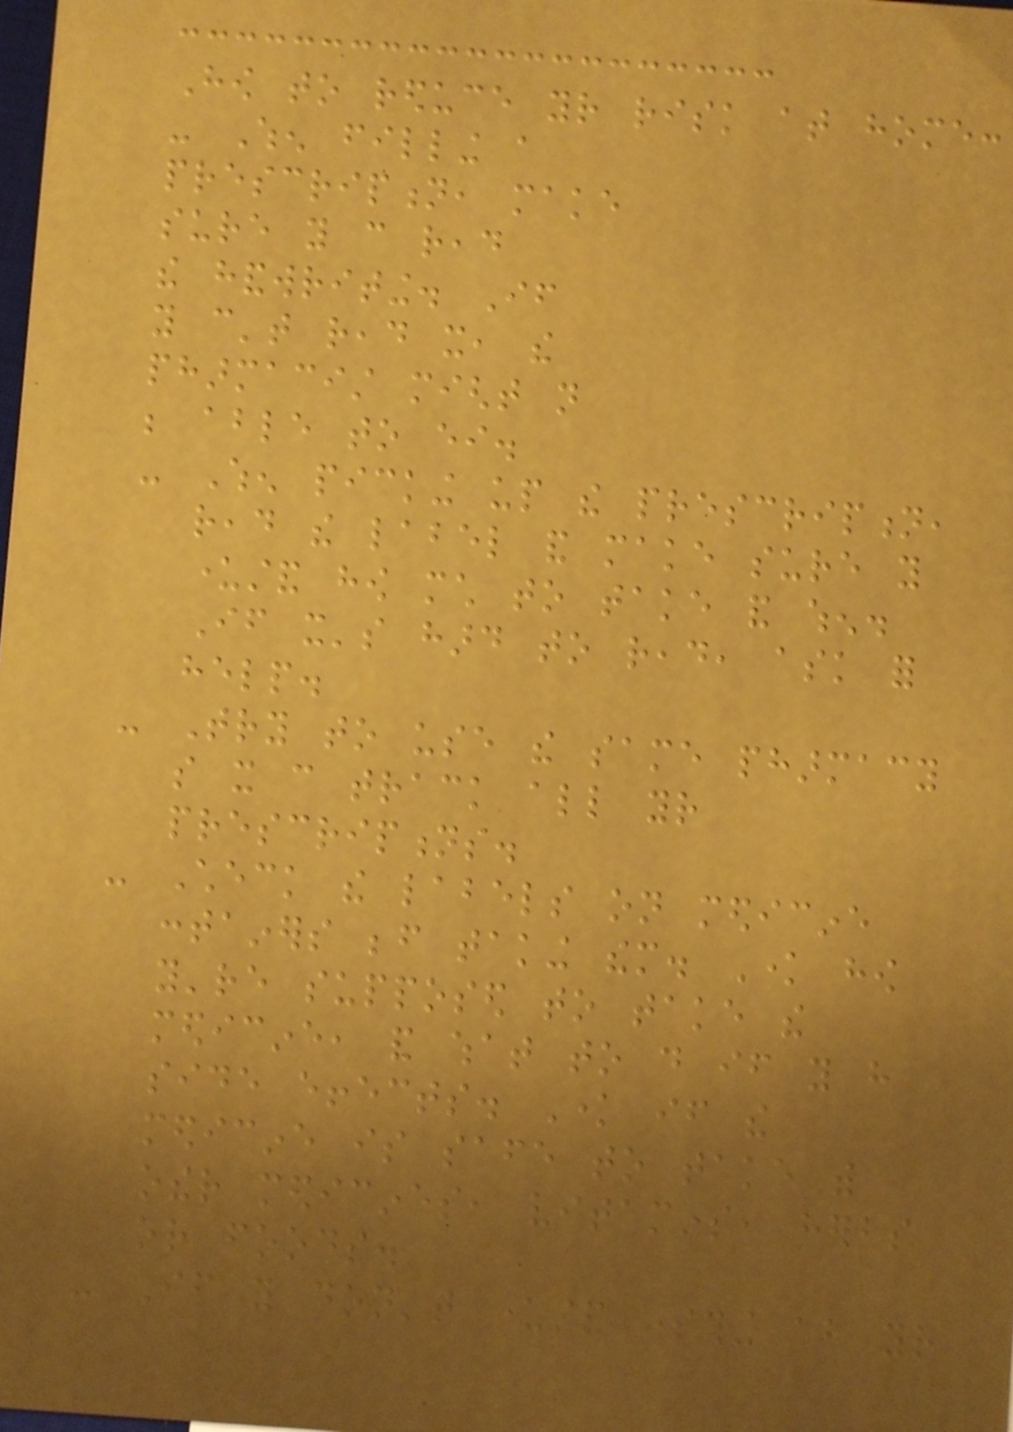How to reduce your risk at home:
- When filling a
prescription, make
sure you can read
the handwriting. If
you can't read it, the
pharmacist might not
be able to either.
- When picking up the prescription,
read the label and make sure you
understand how much to take and when.
If it's hard to read, ask for
help.
- Try to use the same pharmacy
so it can track all your
prescriptions.
- Check the labels on medicine
containers before taking them. Know how
you're supposed to take the
medicine, and what to do if you have
side effects. Know if the
medicine is safe to take with
other medicines, vitamins, herbs
or foods.
- If you don't understand something about your
